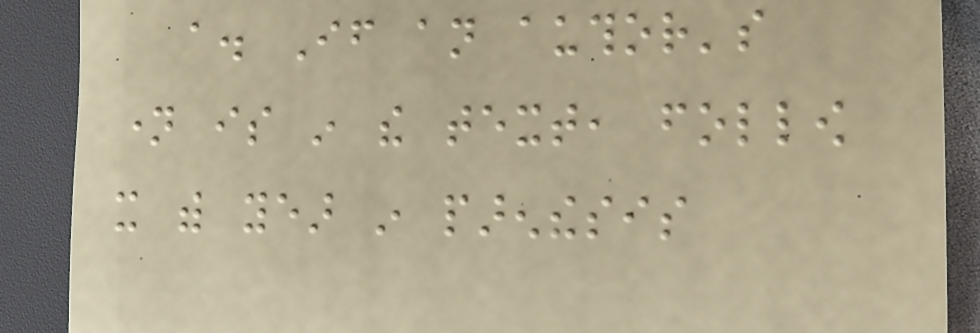a. If an author's
name is in the text, follow
it with year in parenthesis
